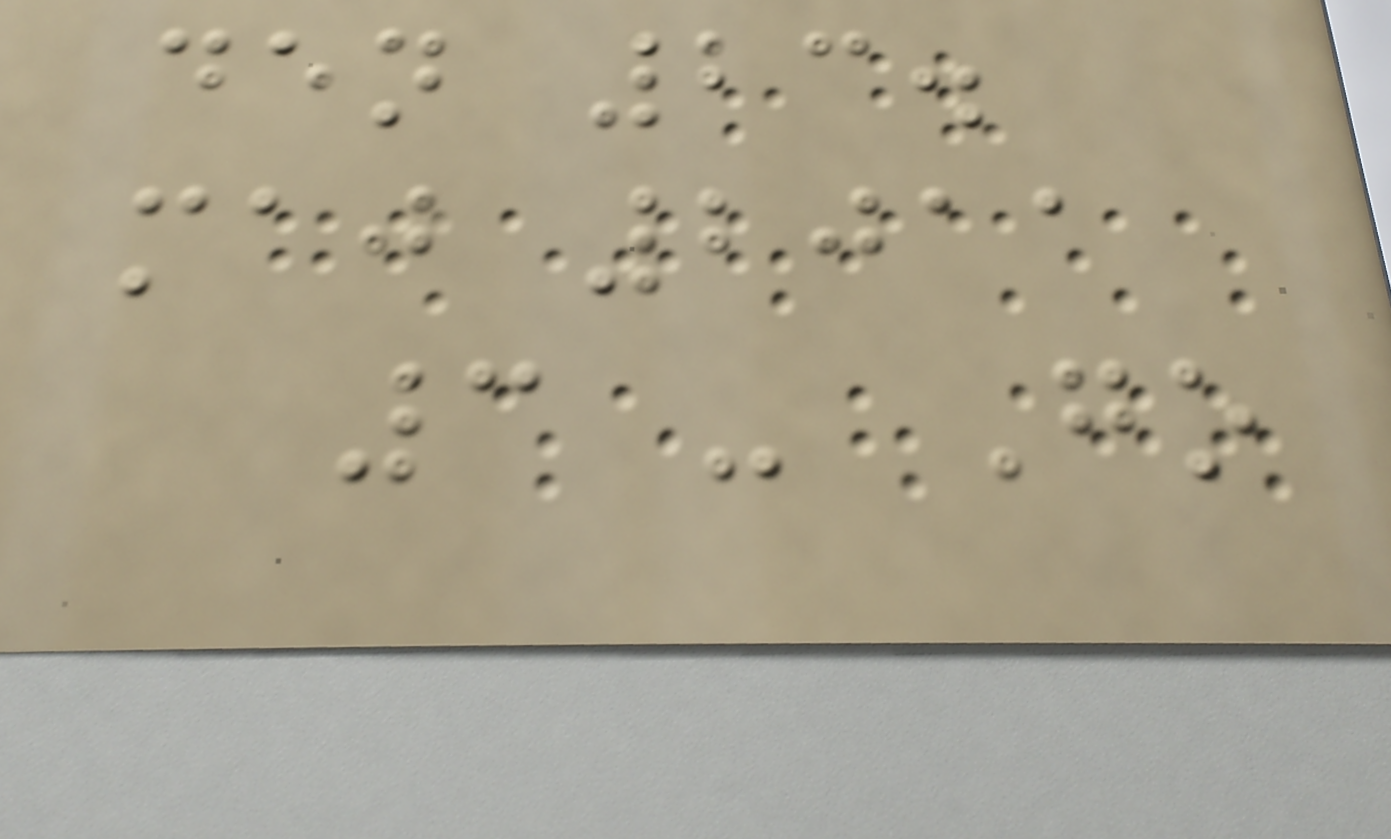den 23.
maj 2011
3 - Go
